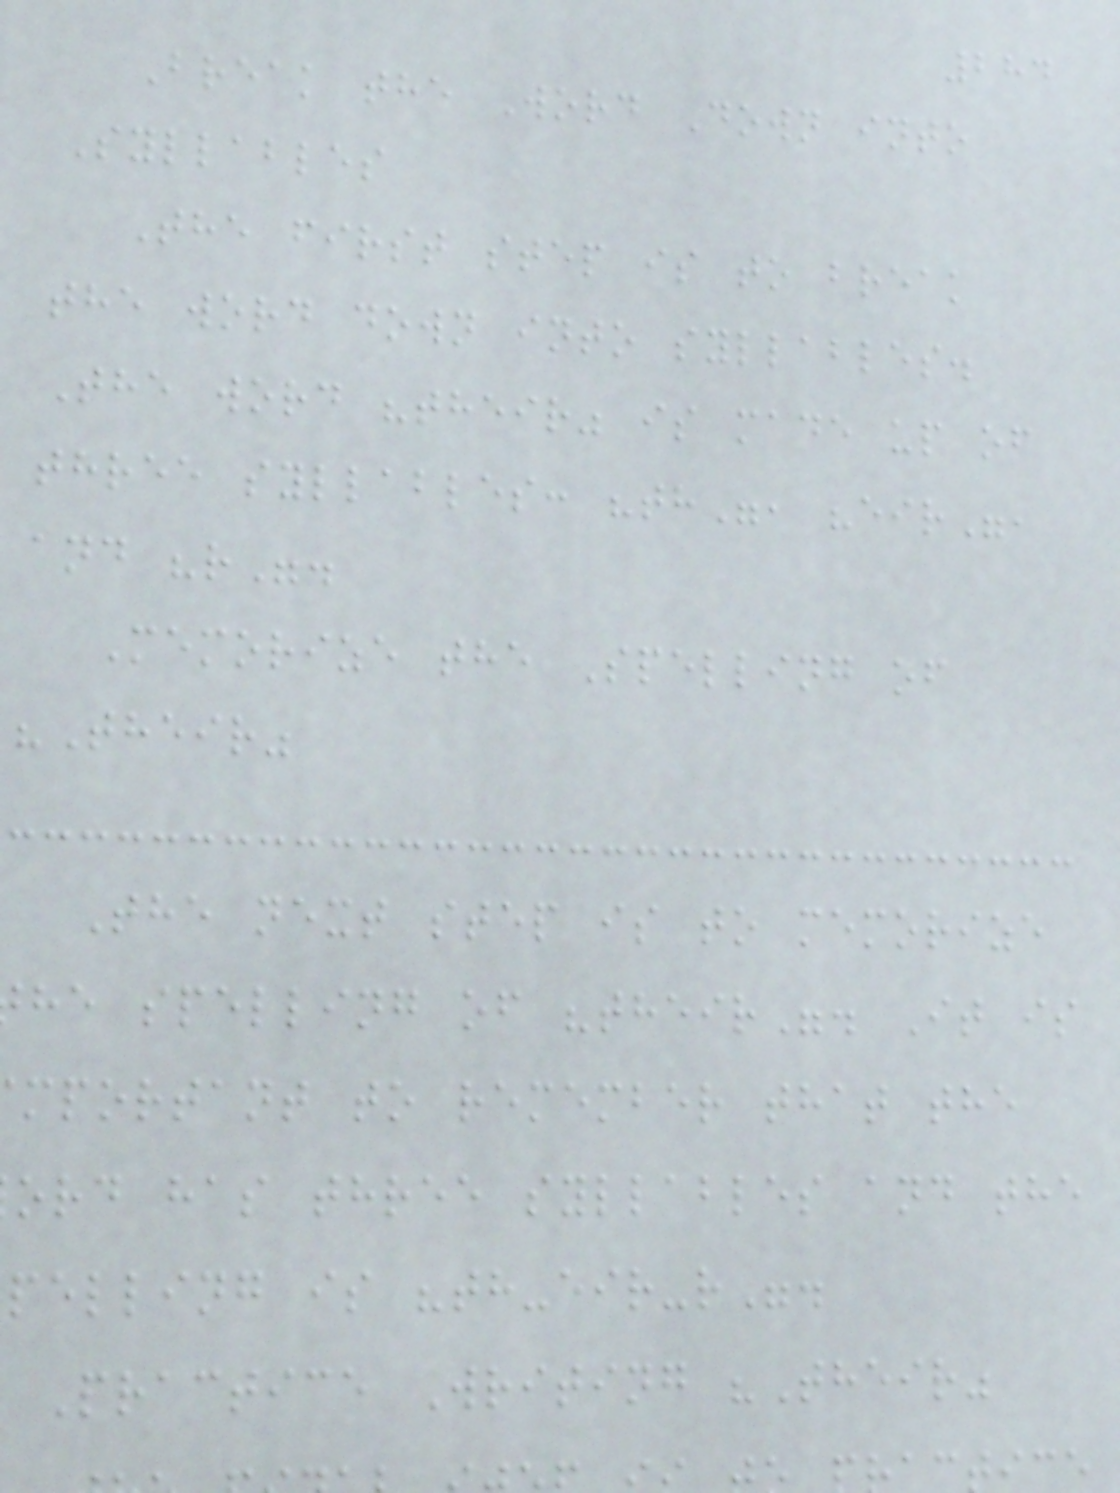284
Break the Word Down into
Syllables
The first step is to break
the word down into syllables.
The word "their" is made up of
three syllables: "th", "eir",
and "r".
Memorize the Spelling of
"Their"
The next step is to memorize
he spelling of "their". It is
mportant to remember that the
ord has three syllables and the
pelling is "th-eir-r".
Practice Writing "Their"
